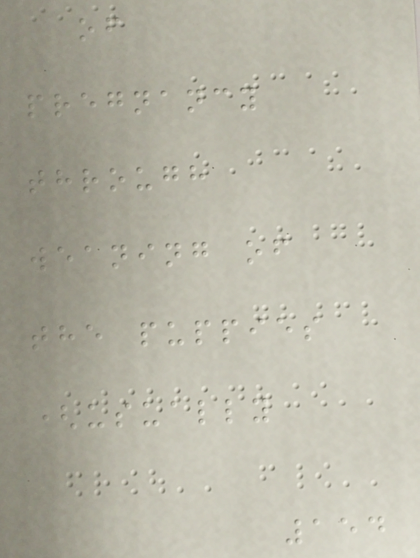of
pregnancy
through
weaning of
the puppies
(usually
154
